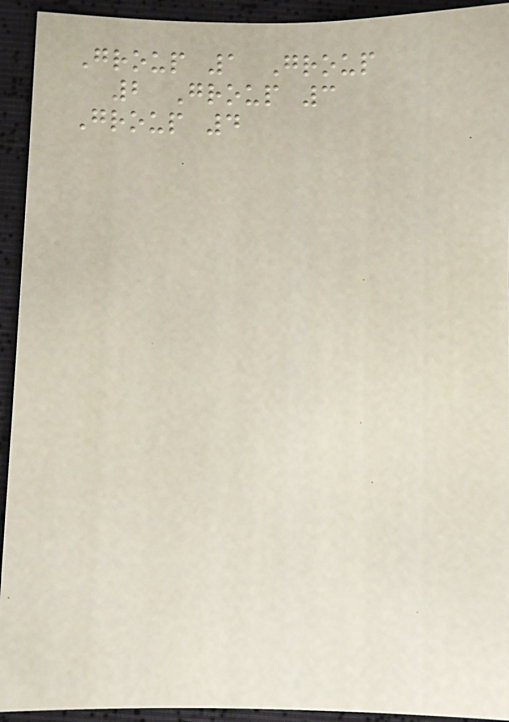Group 1 Group
2 Group 3
Group 4
